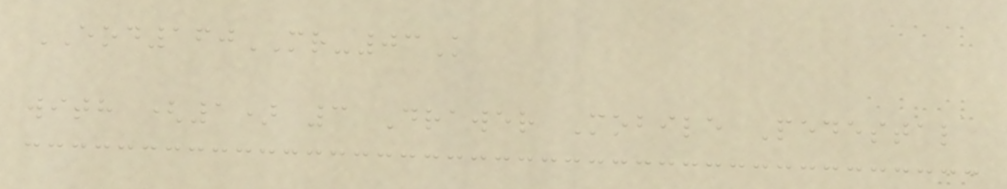EOD160MR-03K
with (1) 3 Drawer Mobile Pedestal
